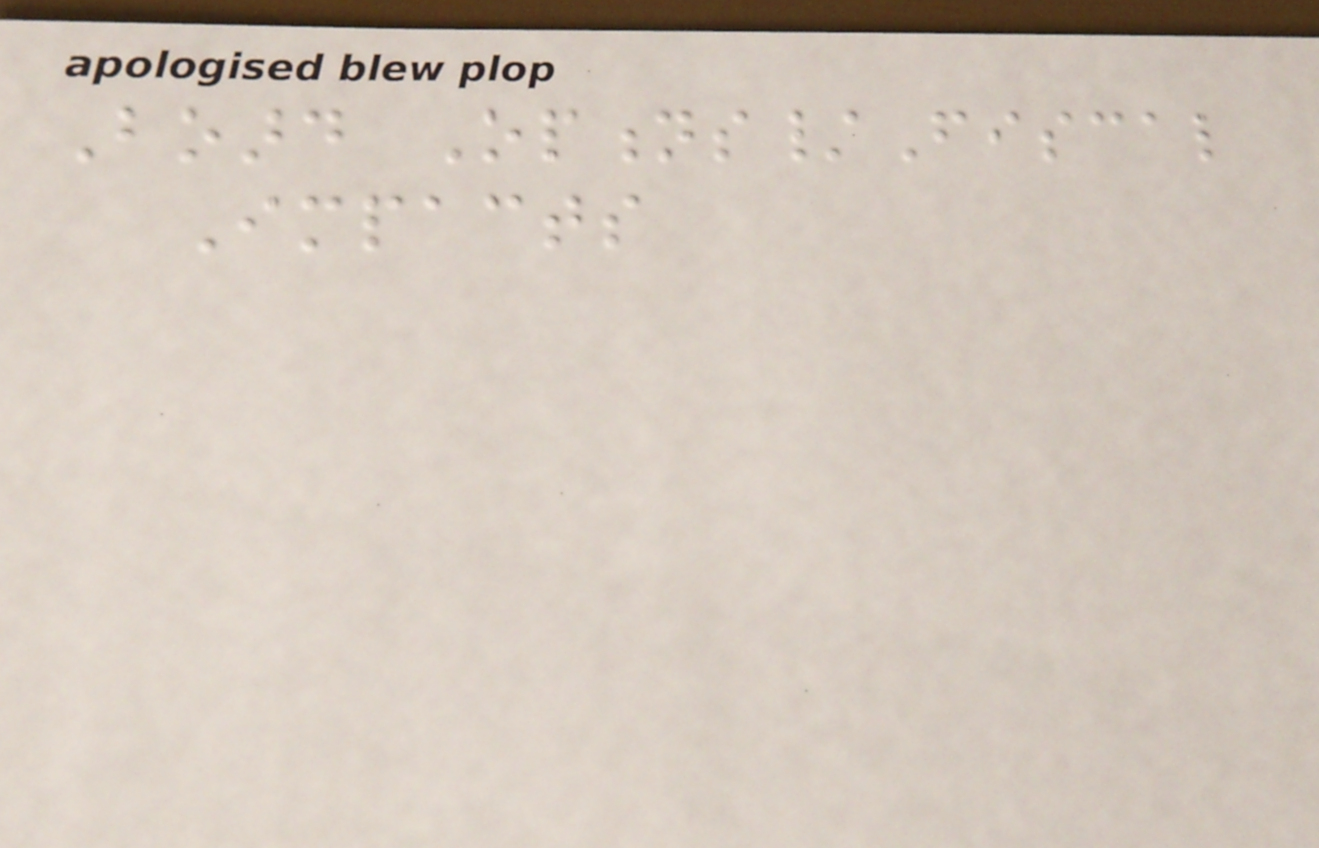Board Options/Fiscal
Impacts
